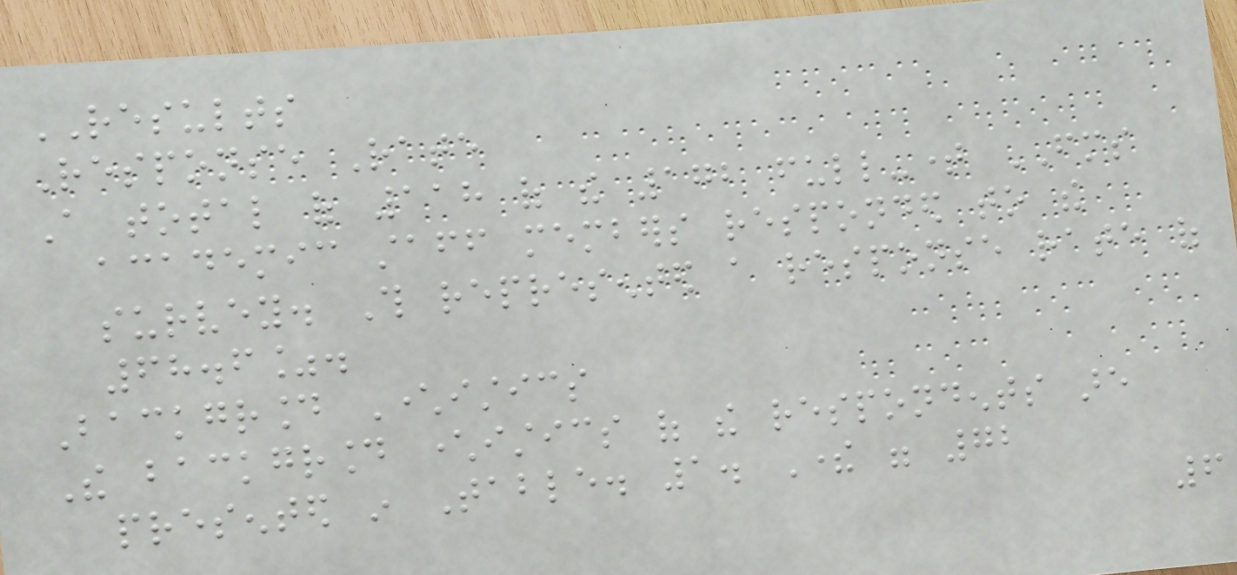RESULTS
Response Rate
A total of 118 of the 172 full-time FMS
academic staff members responded to the
survey. This represented a response rate of
68.6%.
Background Characteristics
The background characteristics of the respondents are
presented in Table. 1. There were 72
6
